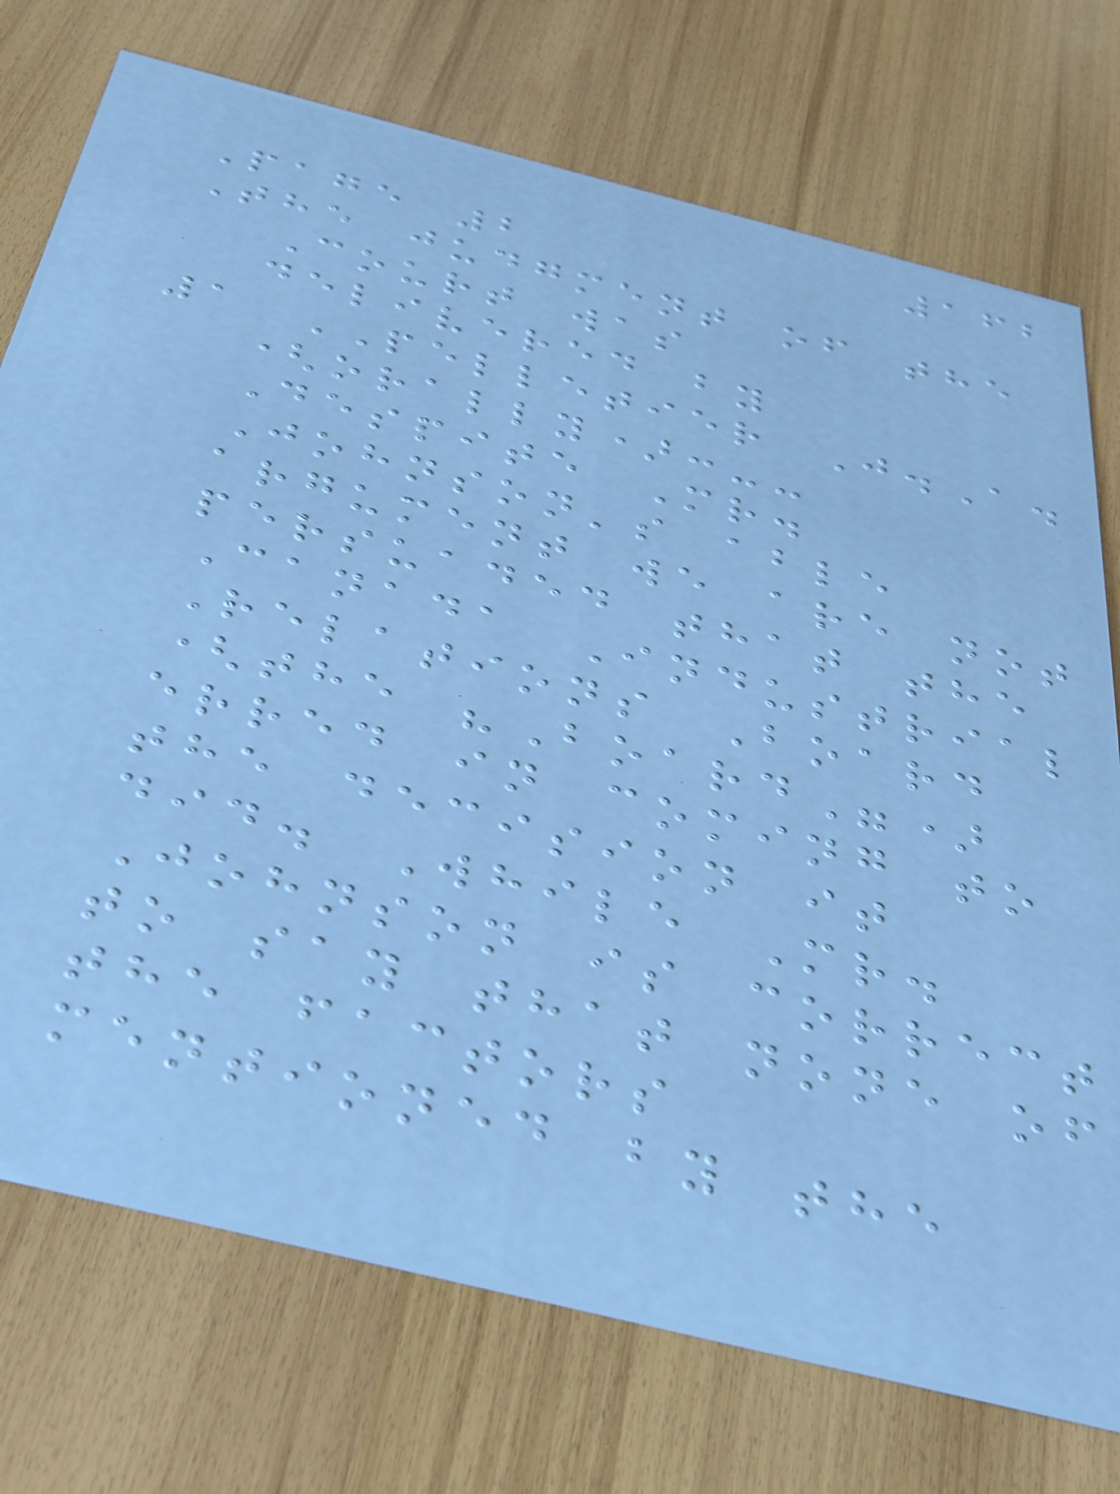162
Page 2
The judgment of the
Court was
delivered by
1 PELLETIER J.A.
(orally):--
Despite Mr.
Johnson's able
argument we are not
persuaded that the
Canada Industrial
Relations Board
(the "Board")
erred in coming to
the decision it
did. While Mr.
Johnson is correct
to say that none of
the factors
mentioned by the
